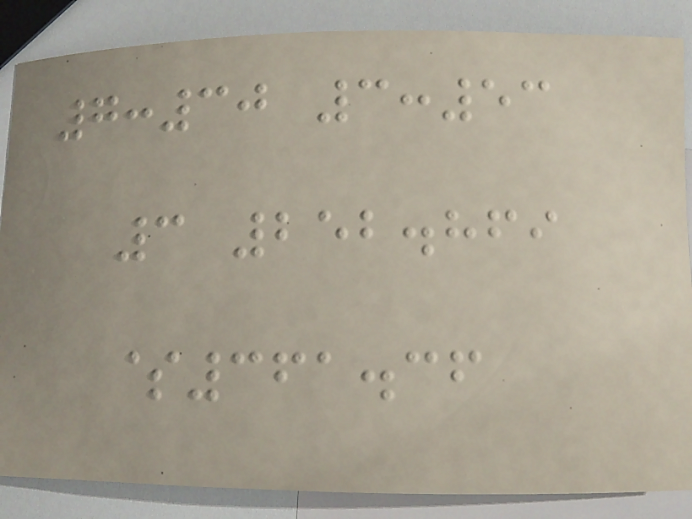7:30 3:53
3 252.869
$361.36
